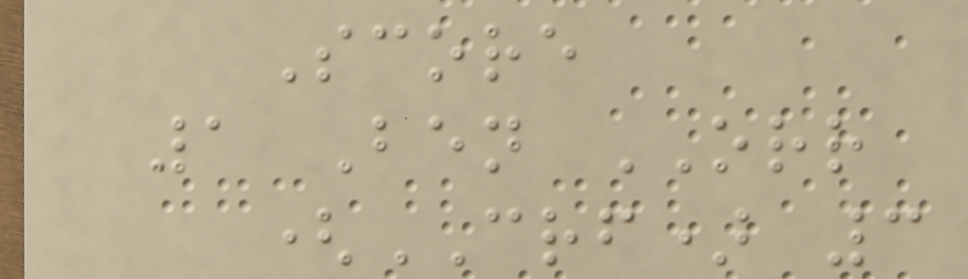Score
1 Ben ORR
(CRF) 3
